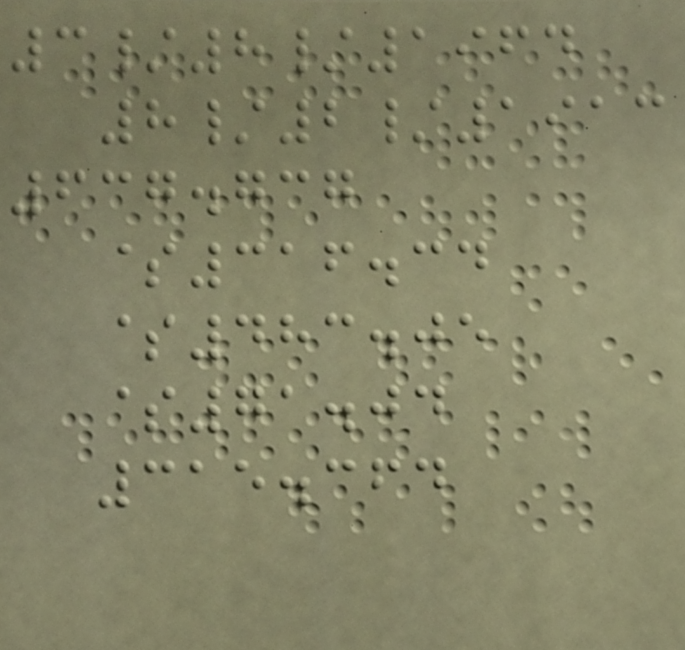3/8/1964
8/2/1913
637.737
$316.34
$483.05
$71.04
315.364
